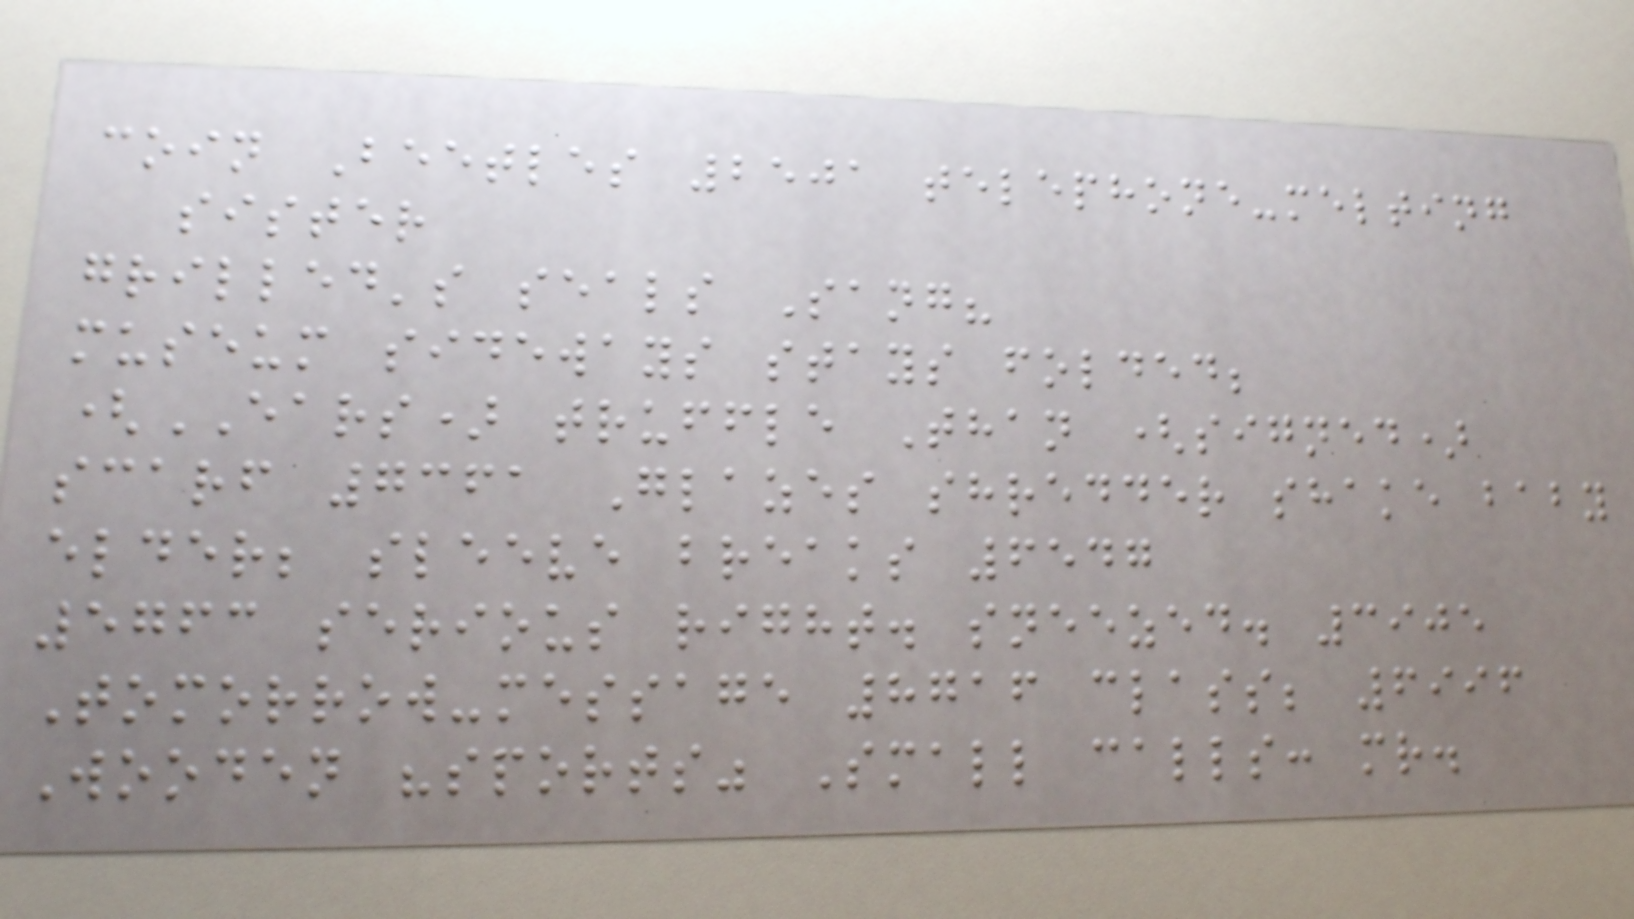coin Beetles 2501 telephone-melting
sister
grilled's seals Sang?
museum sideways stays folded;
(EARS) truffle Than (signed)
scarf 7361 Glazes shredder shake baby
elder; sleeve breaks 6547
5763 serious right. sneezed. 3905
Tomorrow-message 8716 class; 6996
Wooden "sports" Small calls: mr.
